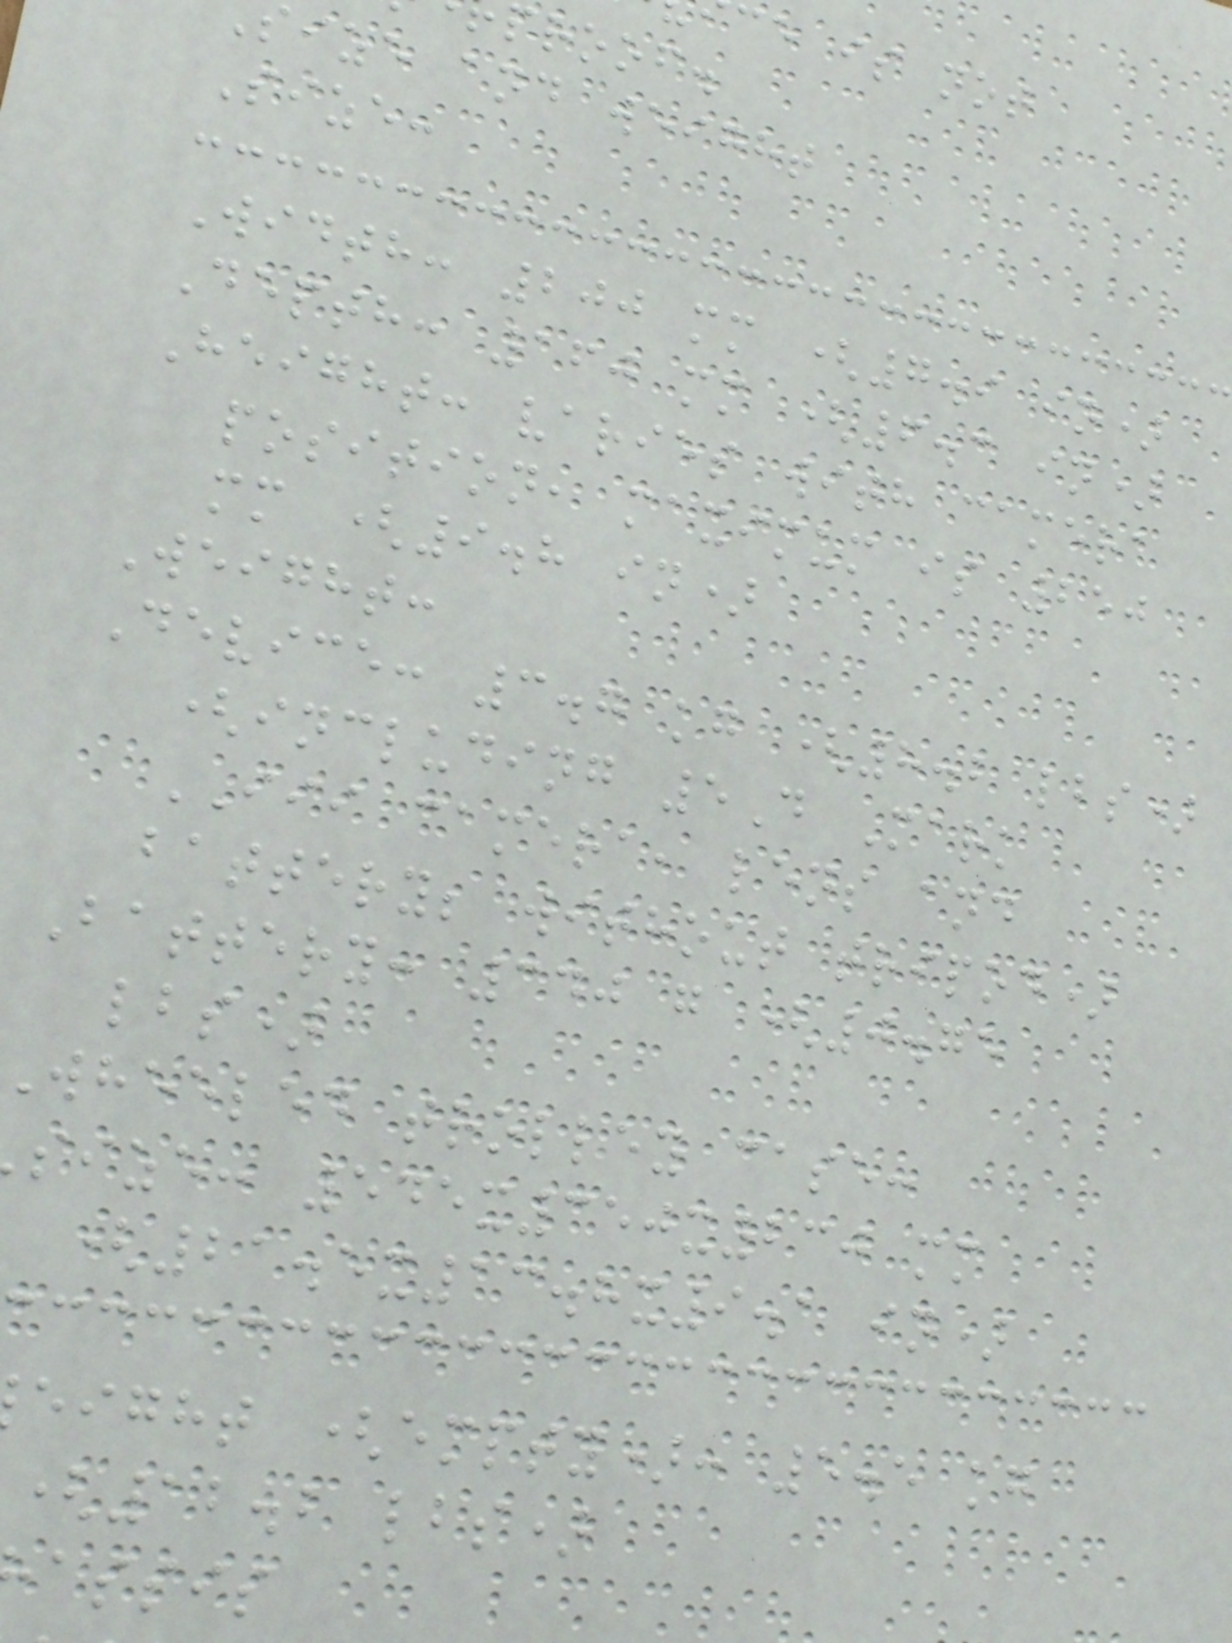ce is not
proof.
ize and weight
Size:
Width: 200 mm (7.9 in)
Depth: 160 mm (6.3 in)
Height: varies with camera
position, maximum is 250
mm (9.8 in)
Weight:
Device: 3.7 kg (8.2 lbs)
(including 5D Mark
III camera, lens and
battery; without tripod)
Battery: 340 g (0.75
lbs)
wheeled trolley case:
size: 545x350x230 mm
(21.5x13.8x9.1 in)
eight (empty): 5.5 kg
(12.2 lbs)
assis
